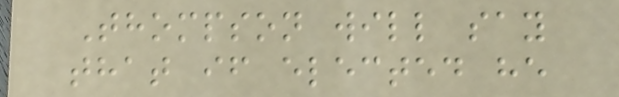Thompson will say
that if elected he
